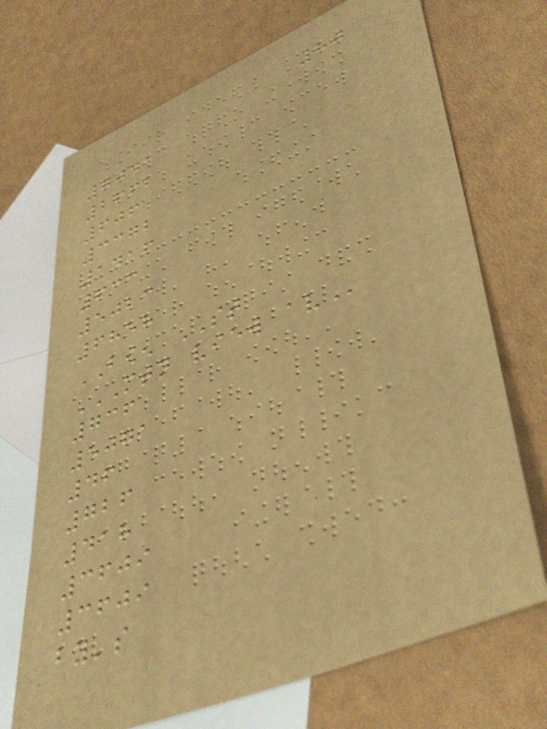80
7041
2662
606
3372
1416
633
5023
6858
BOWEN ST
MTN VIEW AV
736
5071
46
726
418
3609
3609
by's
